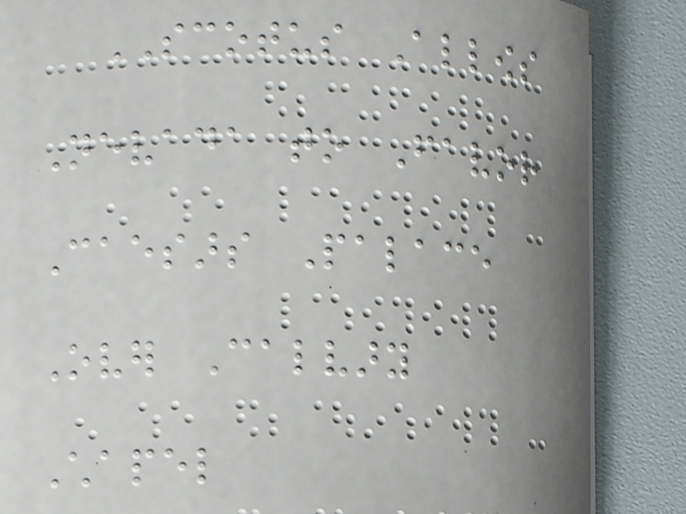SCOTUS Allows
Nevada to Favor
Caesars Palace
Over Calvary
Chapel
